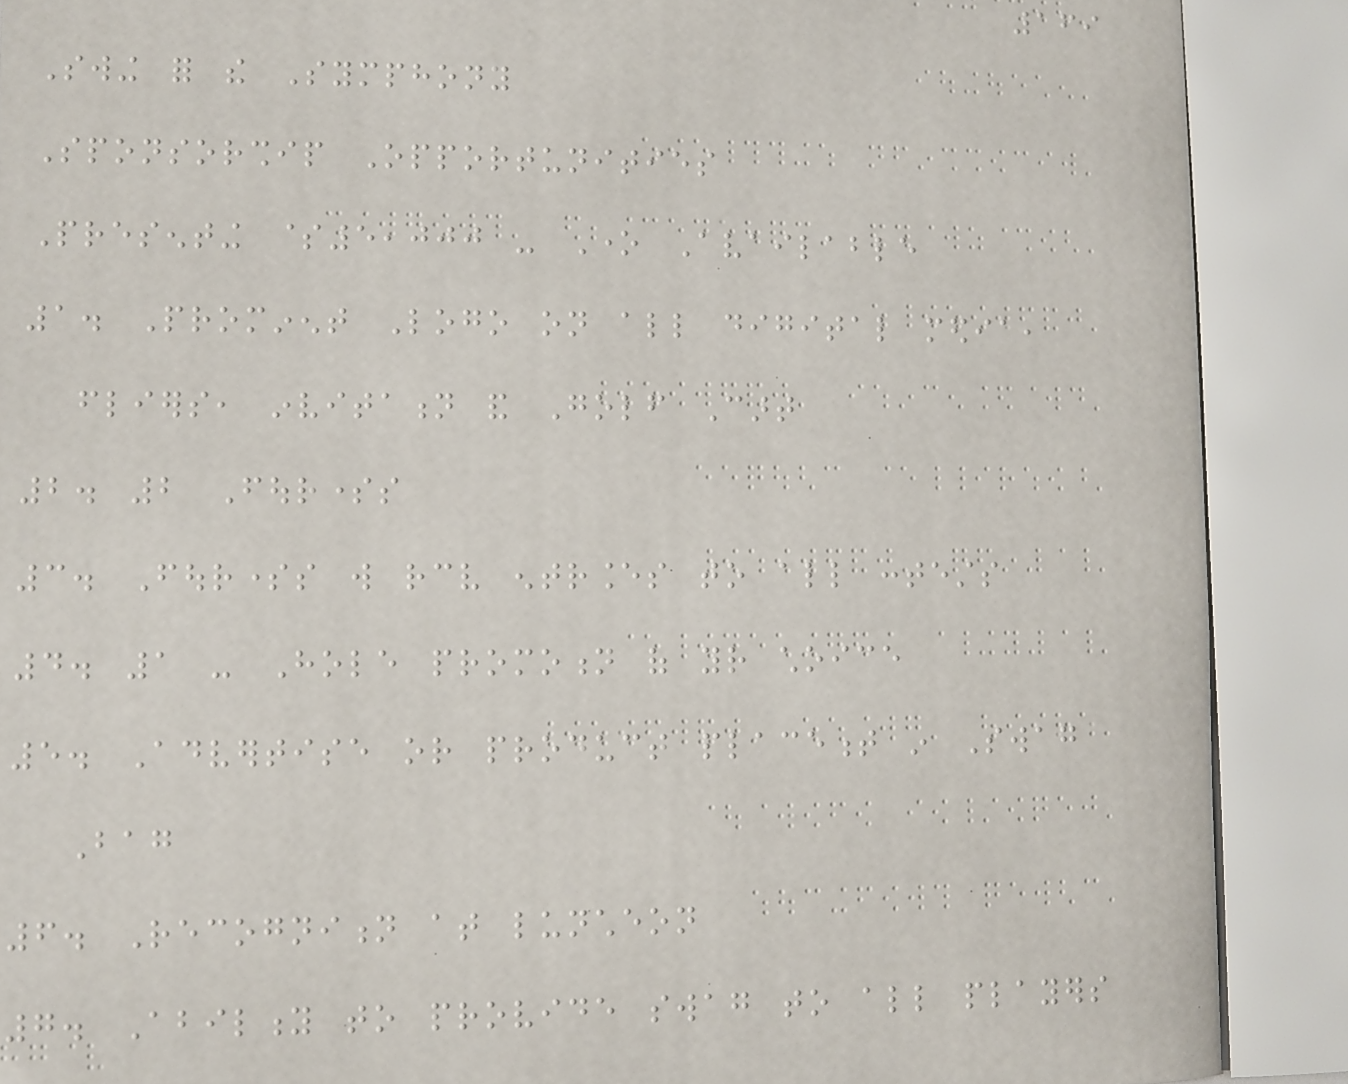169
Swing for the Symphony
Sponsorship Opportunities
Presenting $5,000 - One Available
1. Prominent Logo on all digital media,
fliers, invitation and Golf Cart
2. 2 Foursomes
3. Foursomes will receive entrances to all contests
4. 1 - Hole promotion of your choice
5. Advertise or product placement in Swag
Bag
6. Recognition at luncheon
7. Ability to provide swag to all players
